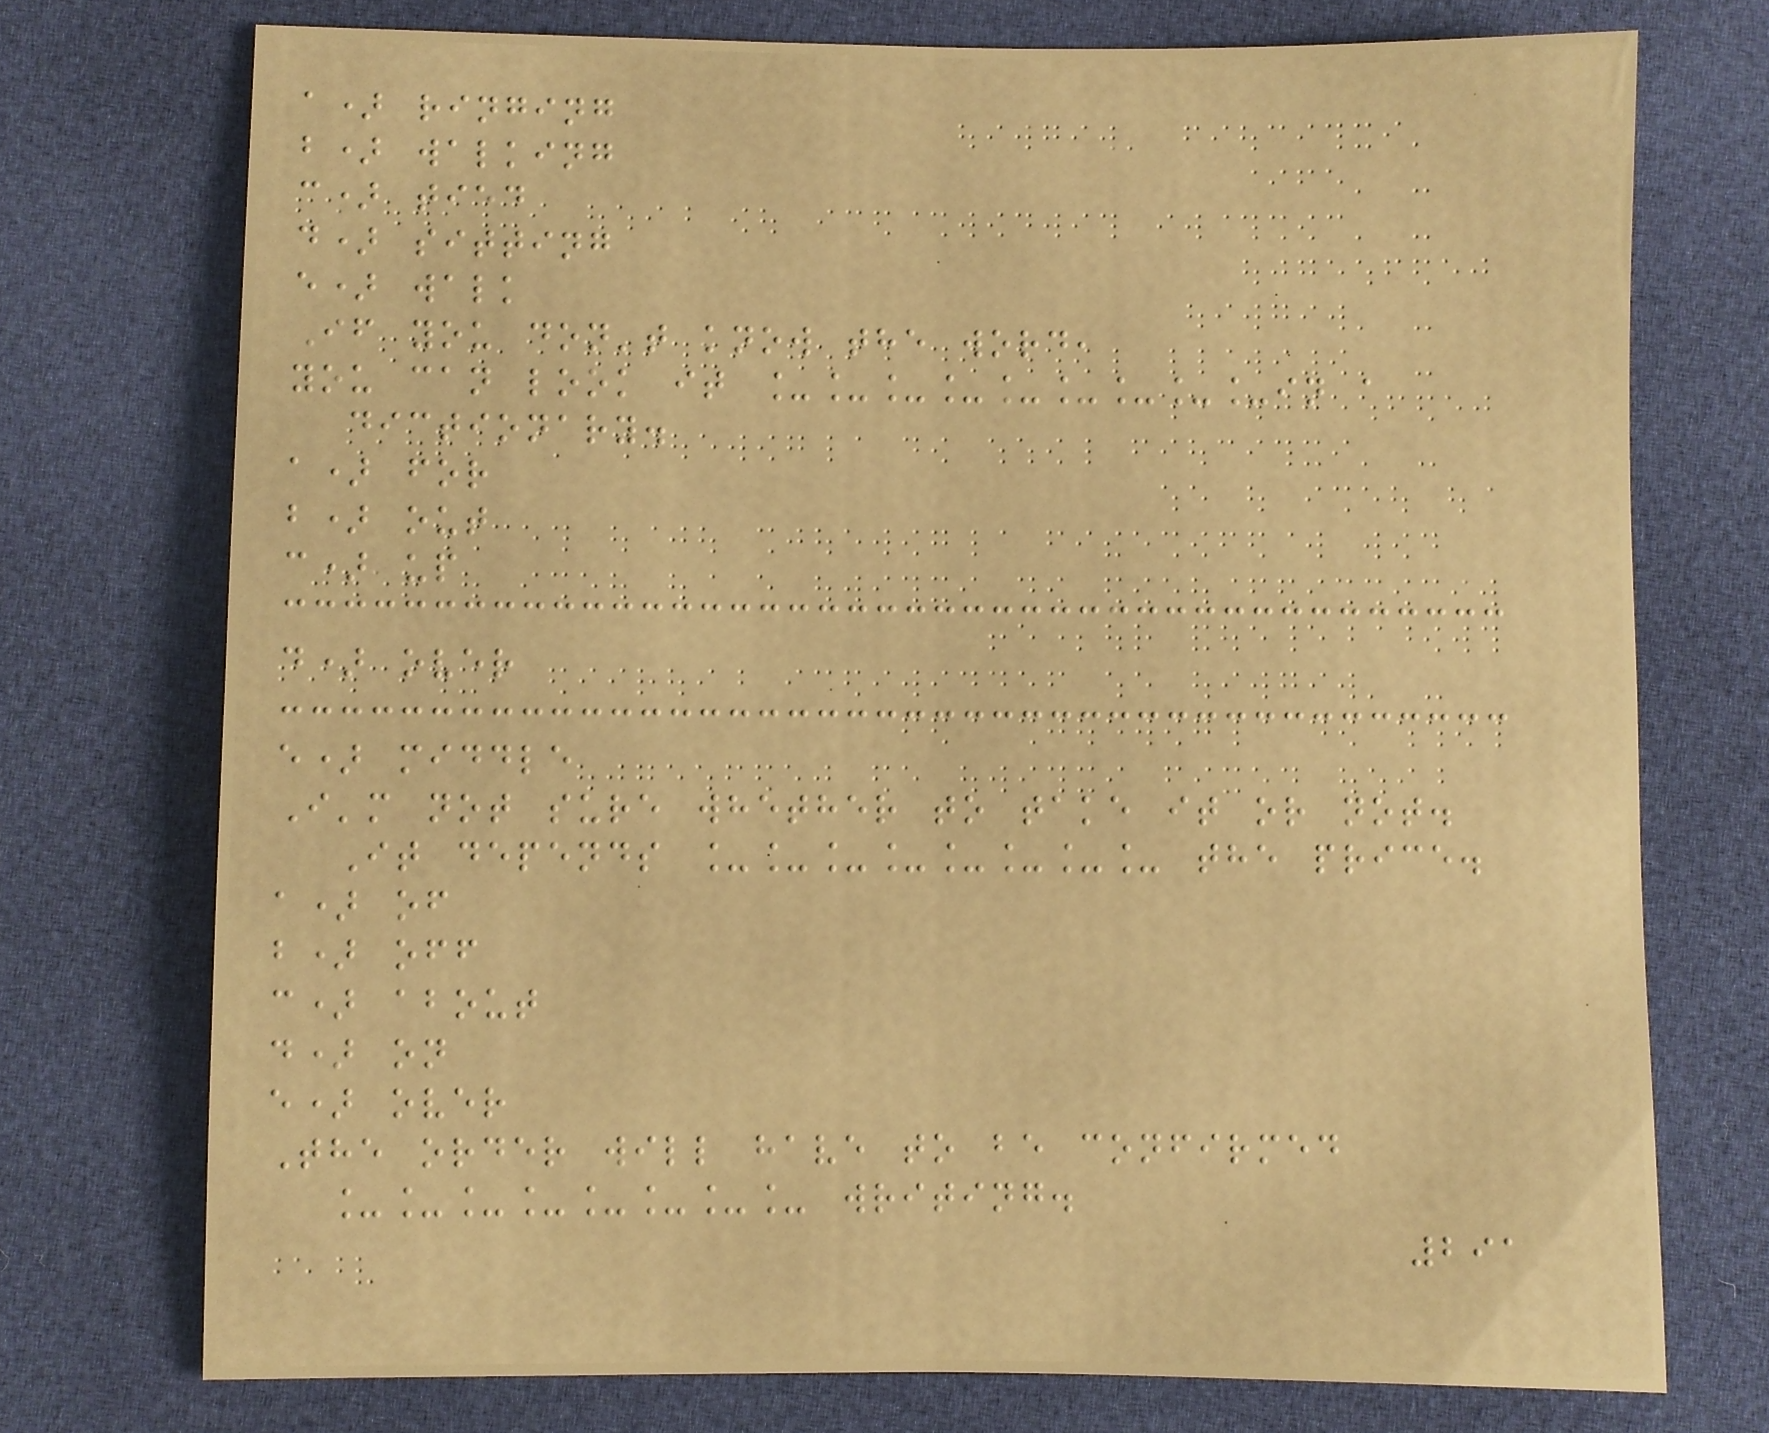a) ringing
b) walking
c) tied
d) sitting
e) walk
If you don't know the word,
you can look it _________in a
dictionary.
a) for
b) out
c) up
d) over
e) middle
I'm not sure whether to take it or not.
It depends ________ the price.
a) of
b) off
c) about
d) on
e) over
The order will have to be confirmed
________ writing.
291
